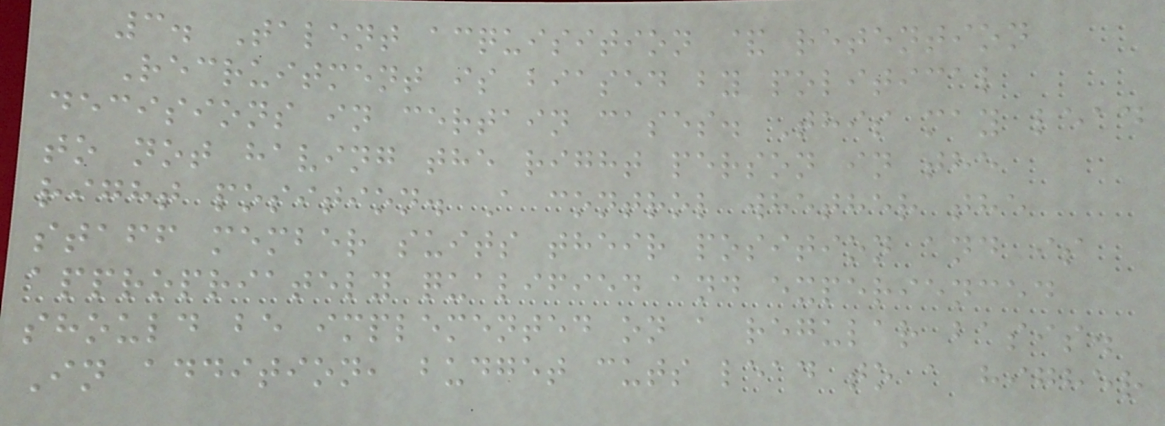3. Talent acquisition & retention
Recruitment is biased by political
decisions in certain cases. This may lead
to not having the right person in the
right position. A control whether the
staff member suits their position and is
appropriately qualified and experienced
should be implemented on a regular basis.
In addition, budget cuts lead to a higher
